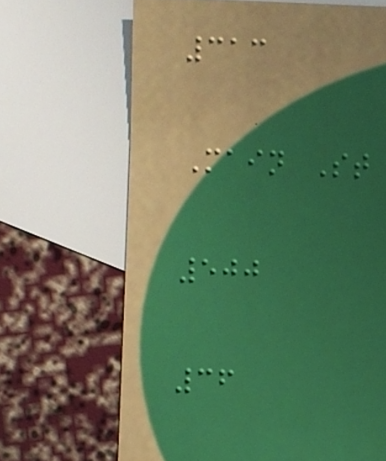313
Main St
500
36
